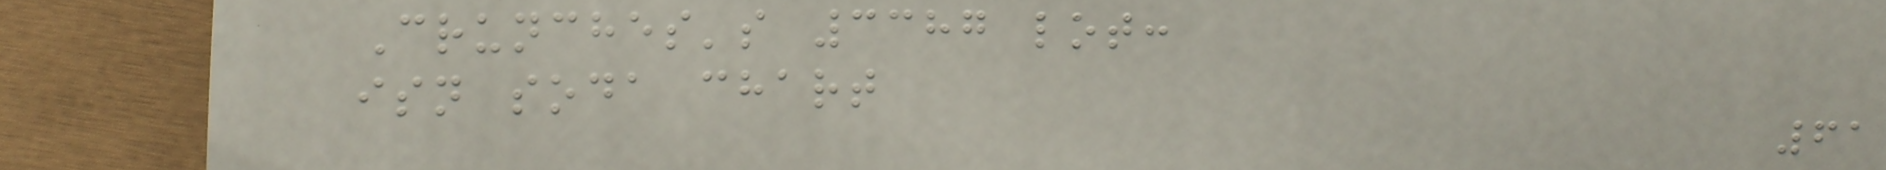Crunches's 3387 lot:
isn soda chart
61
